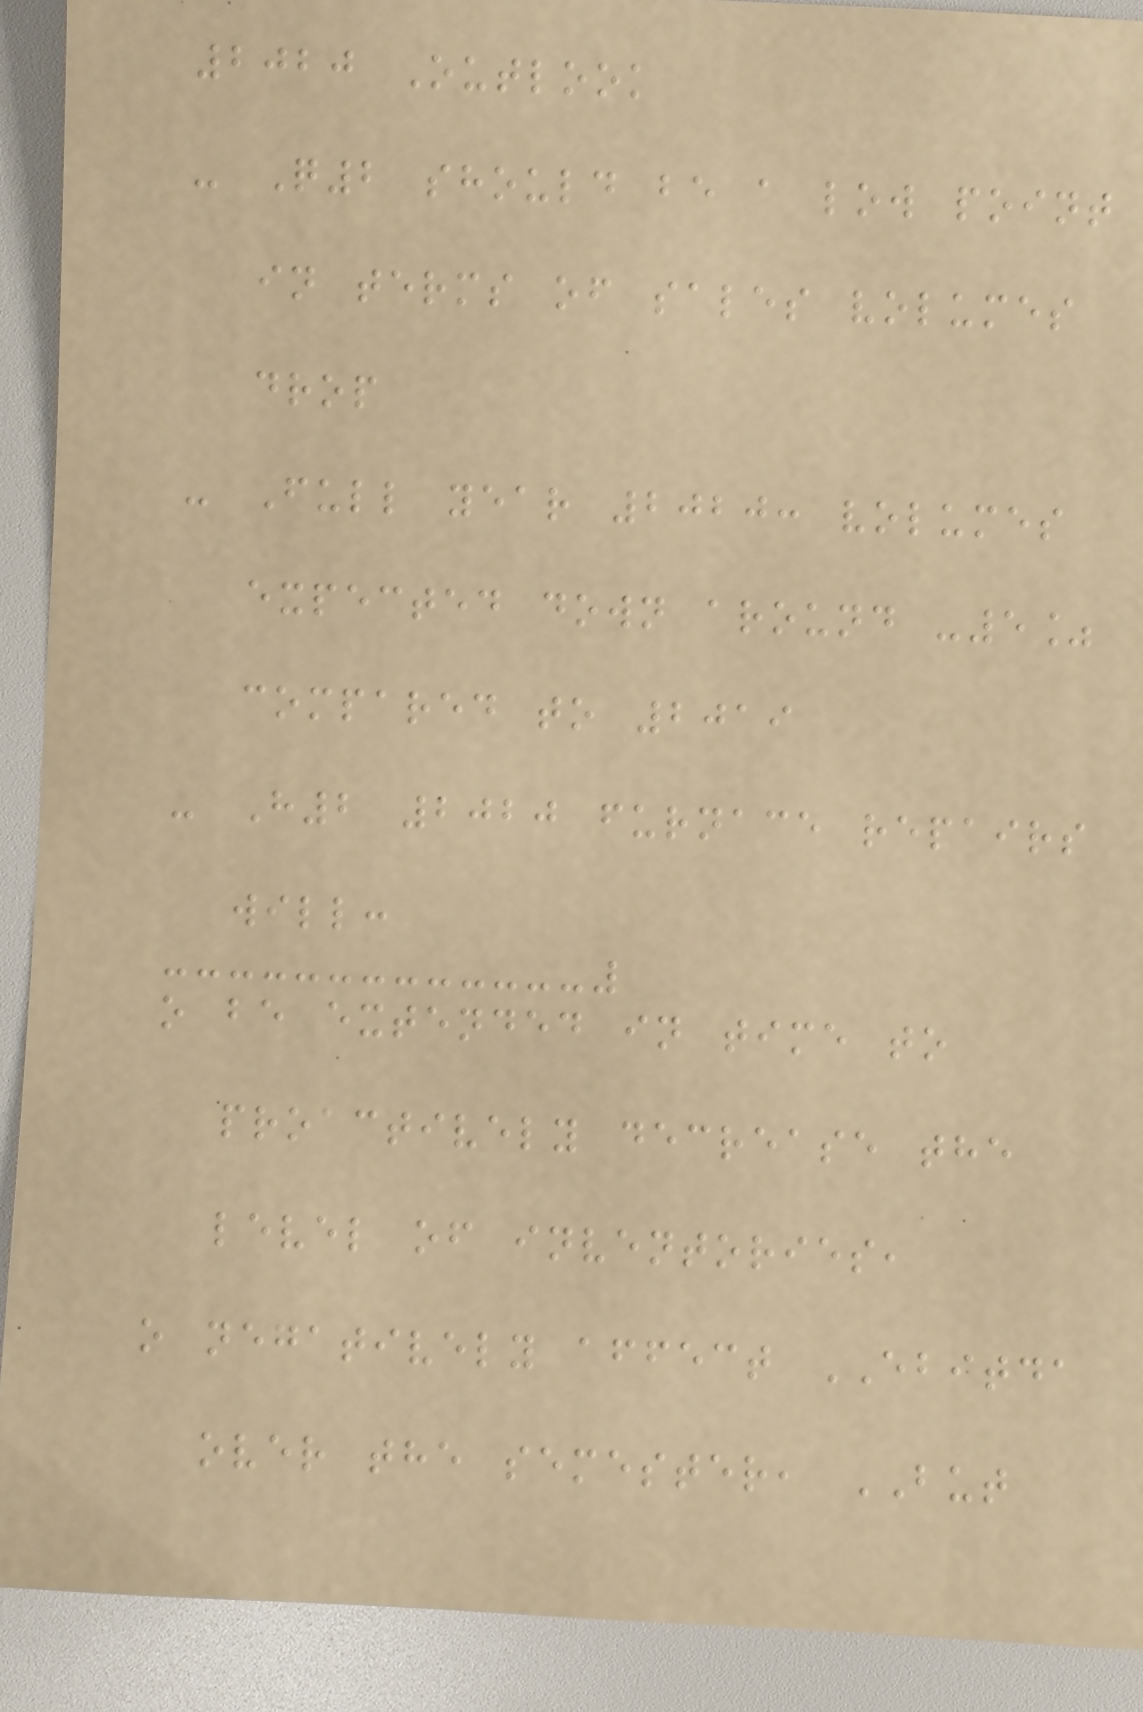2020 Outlook
- Q2 should be a low point
in terms of sales volumes
drop
- Full year 2020: volumes
expected down around -5%
compared to 2019
- H2 2020 furnace repairs
will:
o be extended in time to
proactively decrease the
level of inventories,
o negatively affect EBITDA
over the semester, BUT
